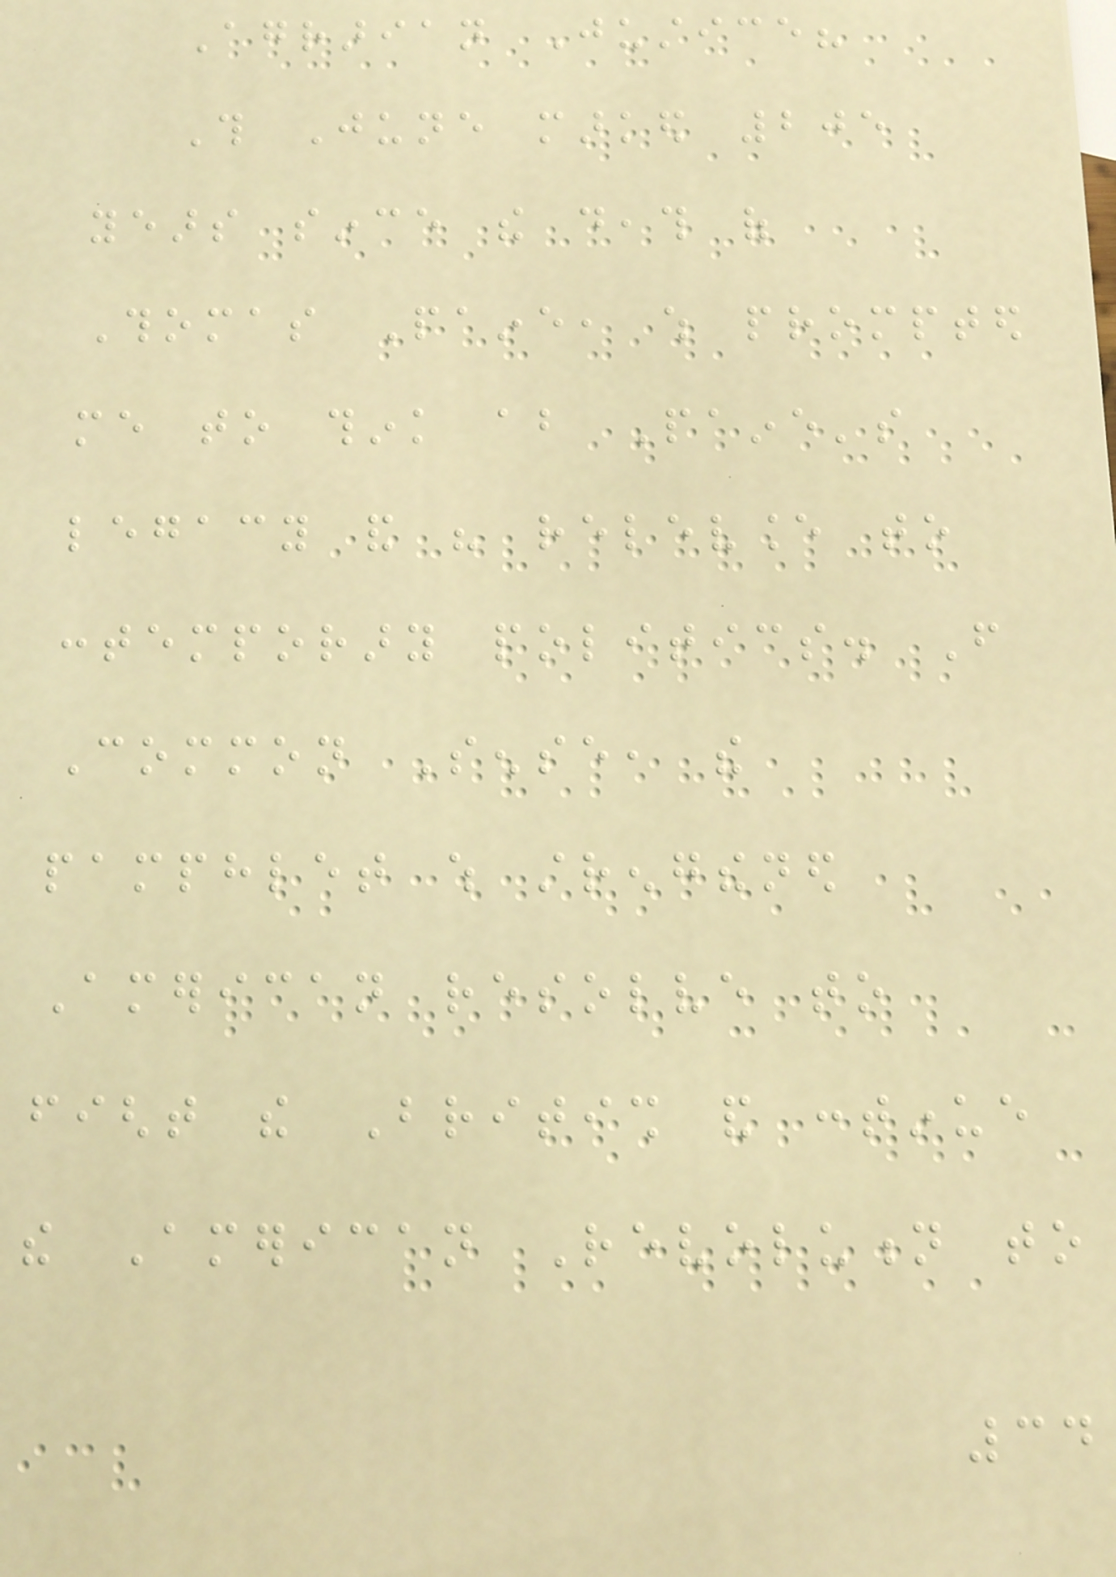Agrarian Justice?
This June marked 205
years since the death of
Thomas Paine, which prompted
me to think about Paine's
legacy and his relevance to
contemporary politics. From
Common Sense, the
pamphlet which strengthened
American resolve to
fight the British and continue
the American Revolution to
34
